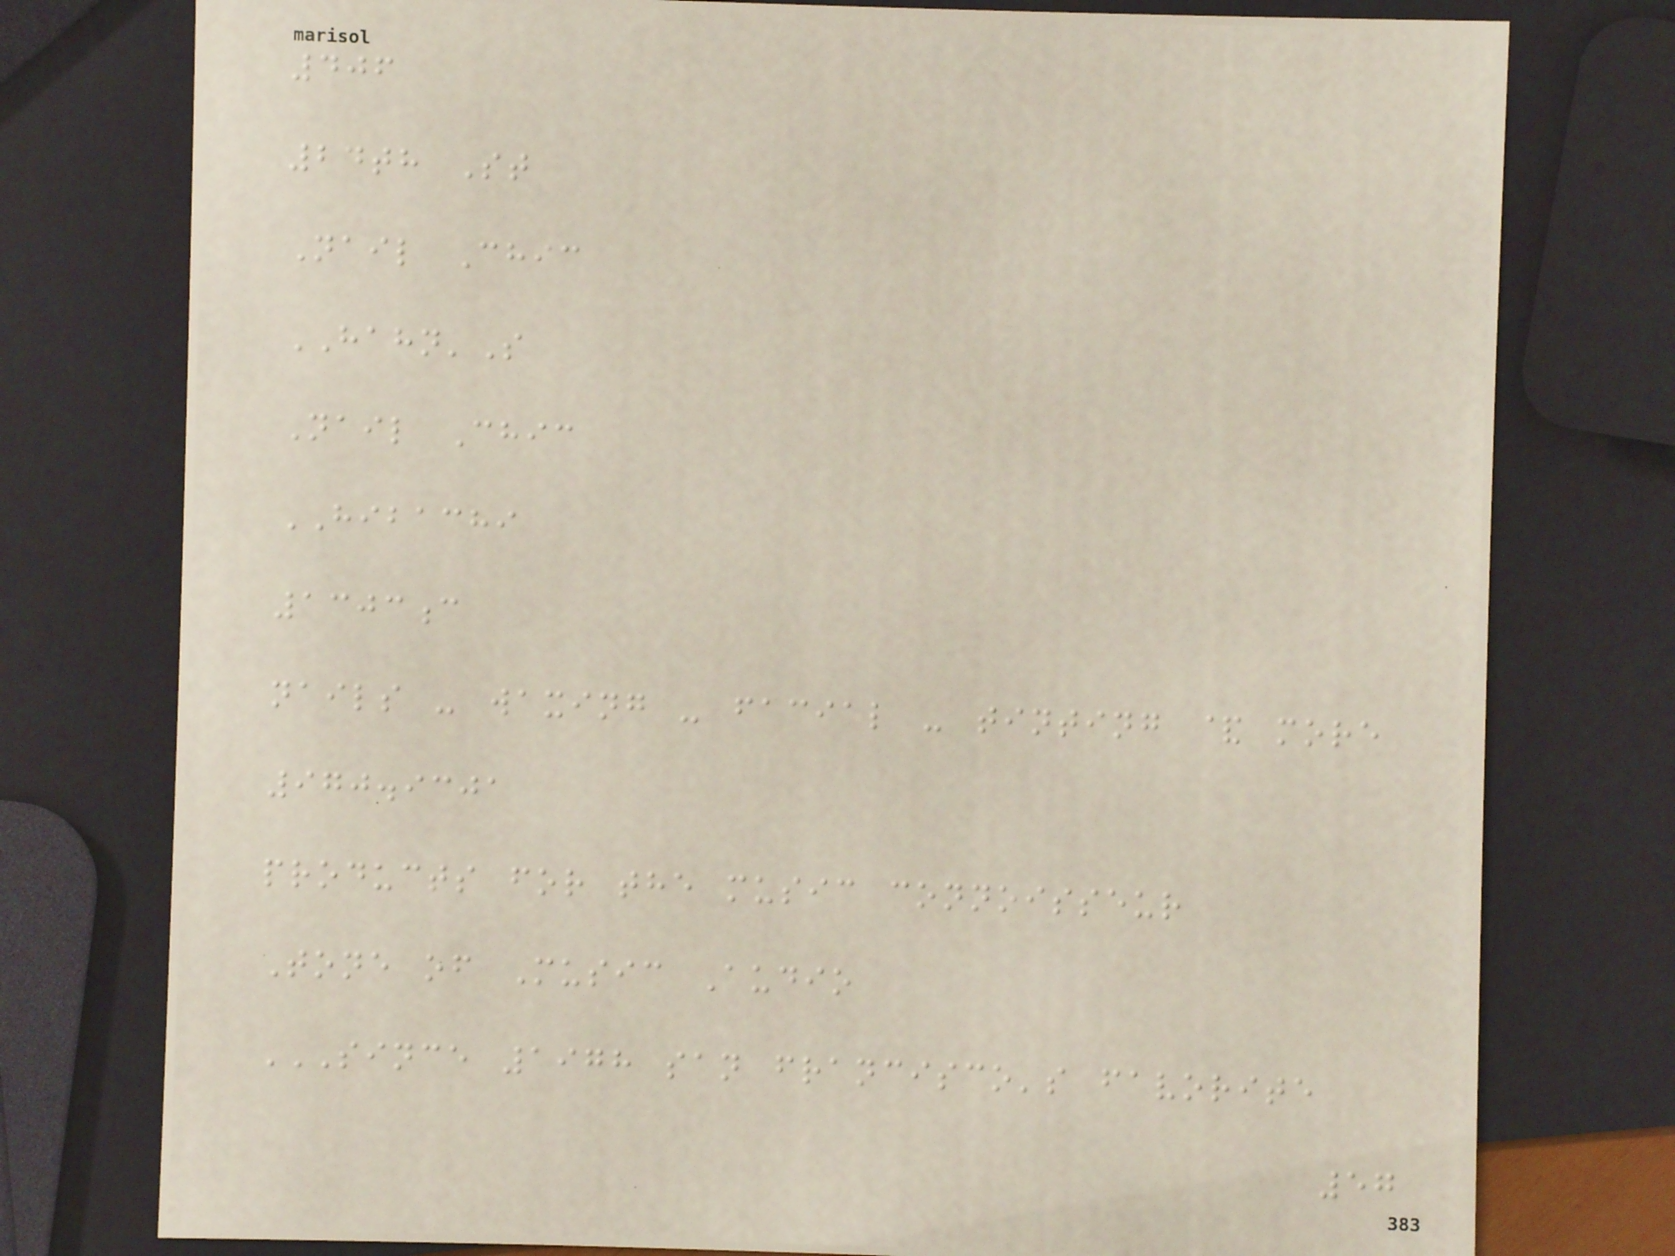406
24th St
Nail Chic
HAHN'S
Nail Chic
HIBACHI
1303c
nails - waxing - facial - tinting & more
970.9301
products for the music connoisseur
Tone of Music Audio
SINCE 1978 SAN FRANCISCO'S FAVORITE
57
